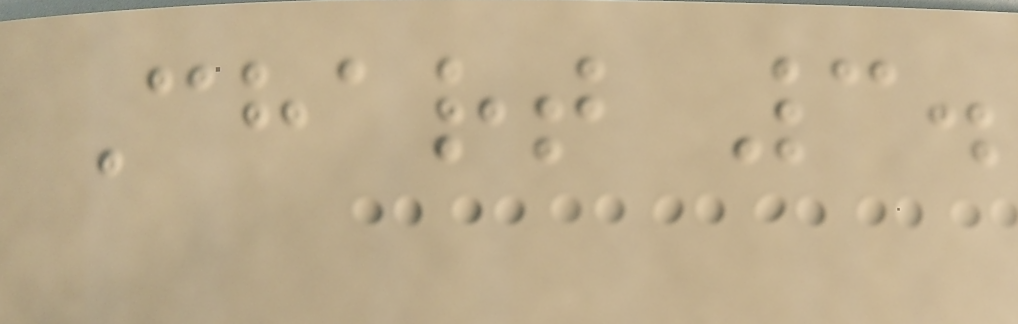Chart 3.
